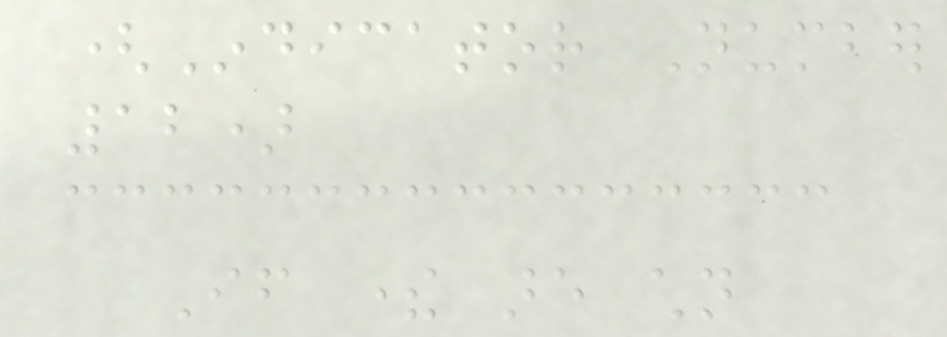(Indicator Number
12)
If there are children
